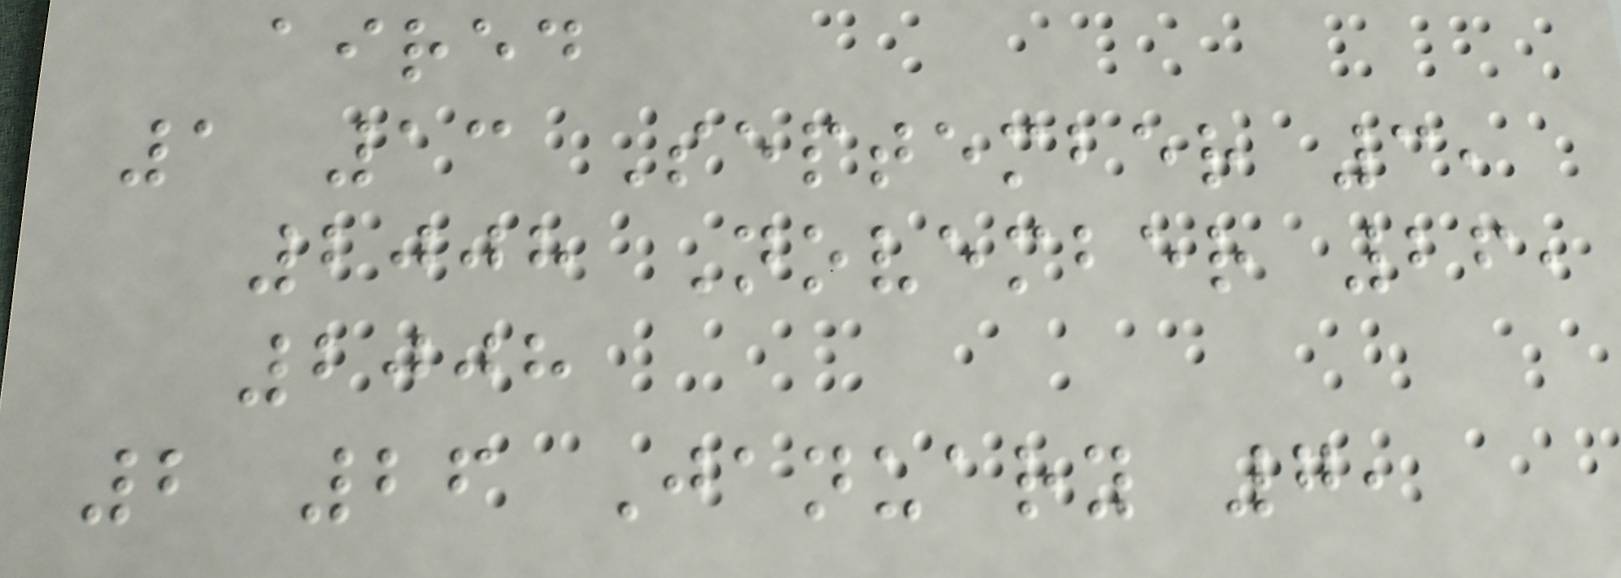aired
1 13 September 3,
2008 November 26,
2008
2 26 January 7,
